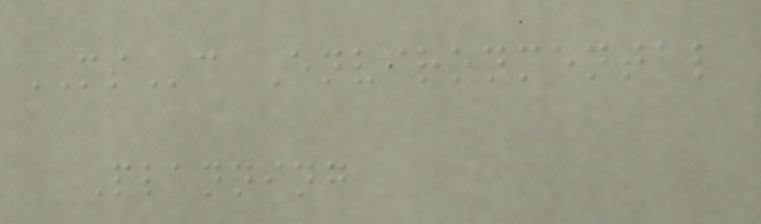MSc Environmental
Planning
